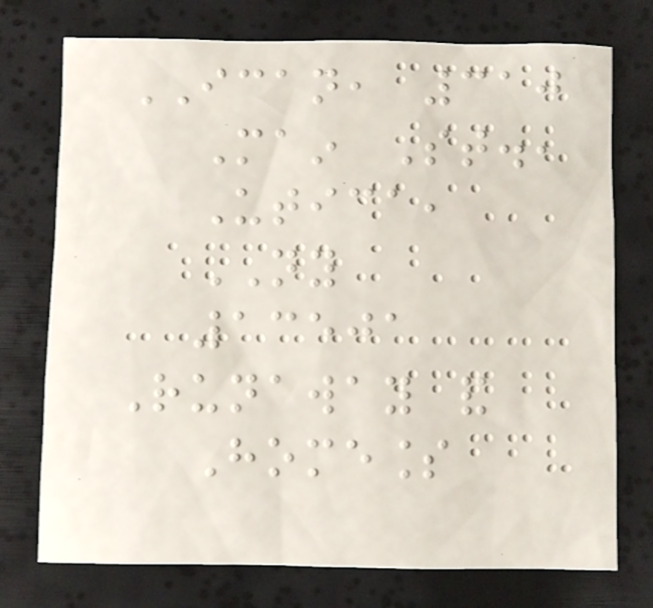ICAN, 310
Main St.,
Utica,
NY
13501
Runaway and
Homeless
